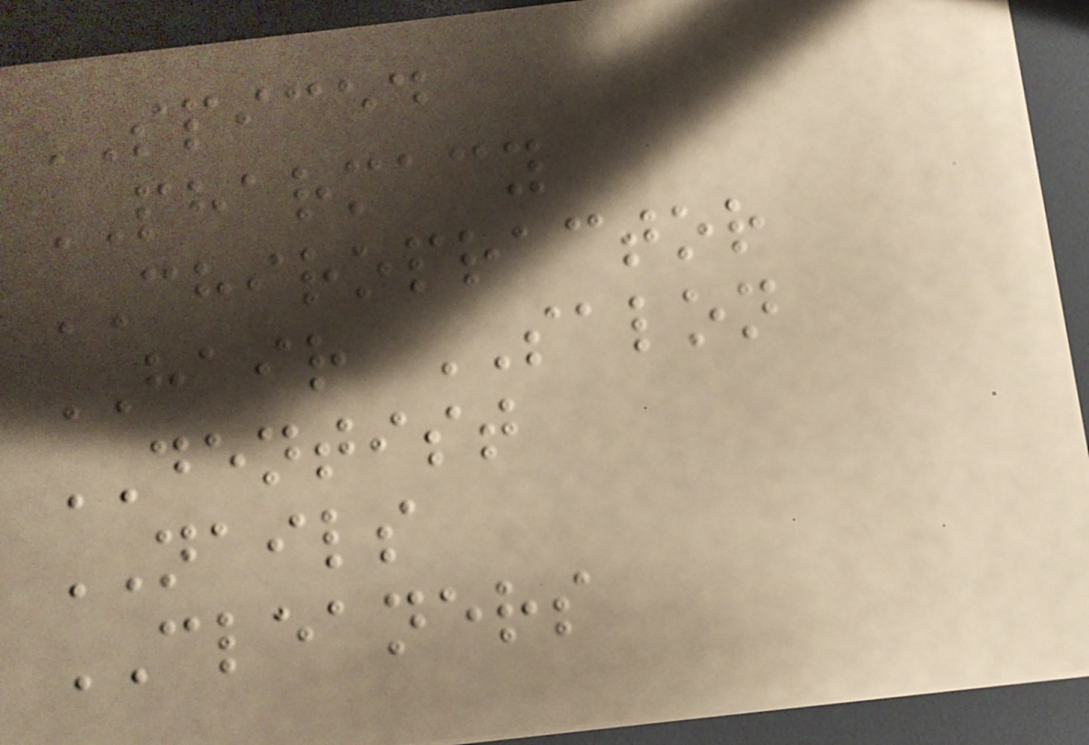SPICED
PHARMACY
CHIROPRACTOR
HAIR SALON
DENTIST
NAILS
CLEANERS
